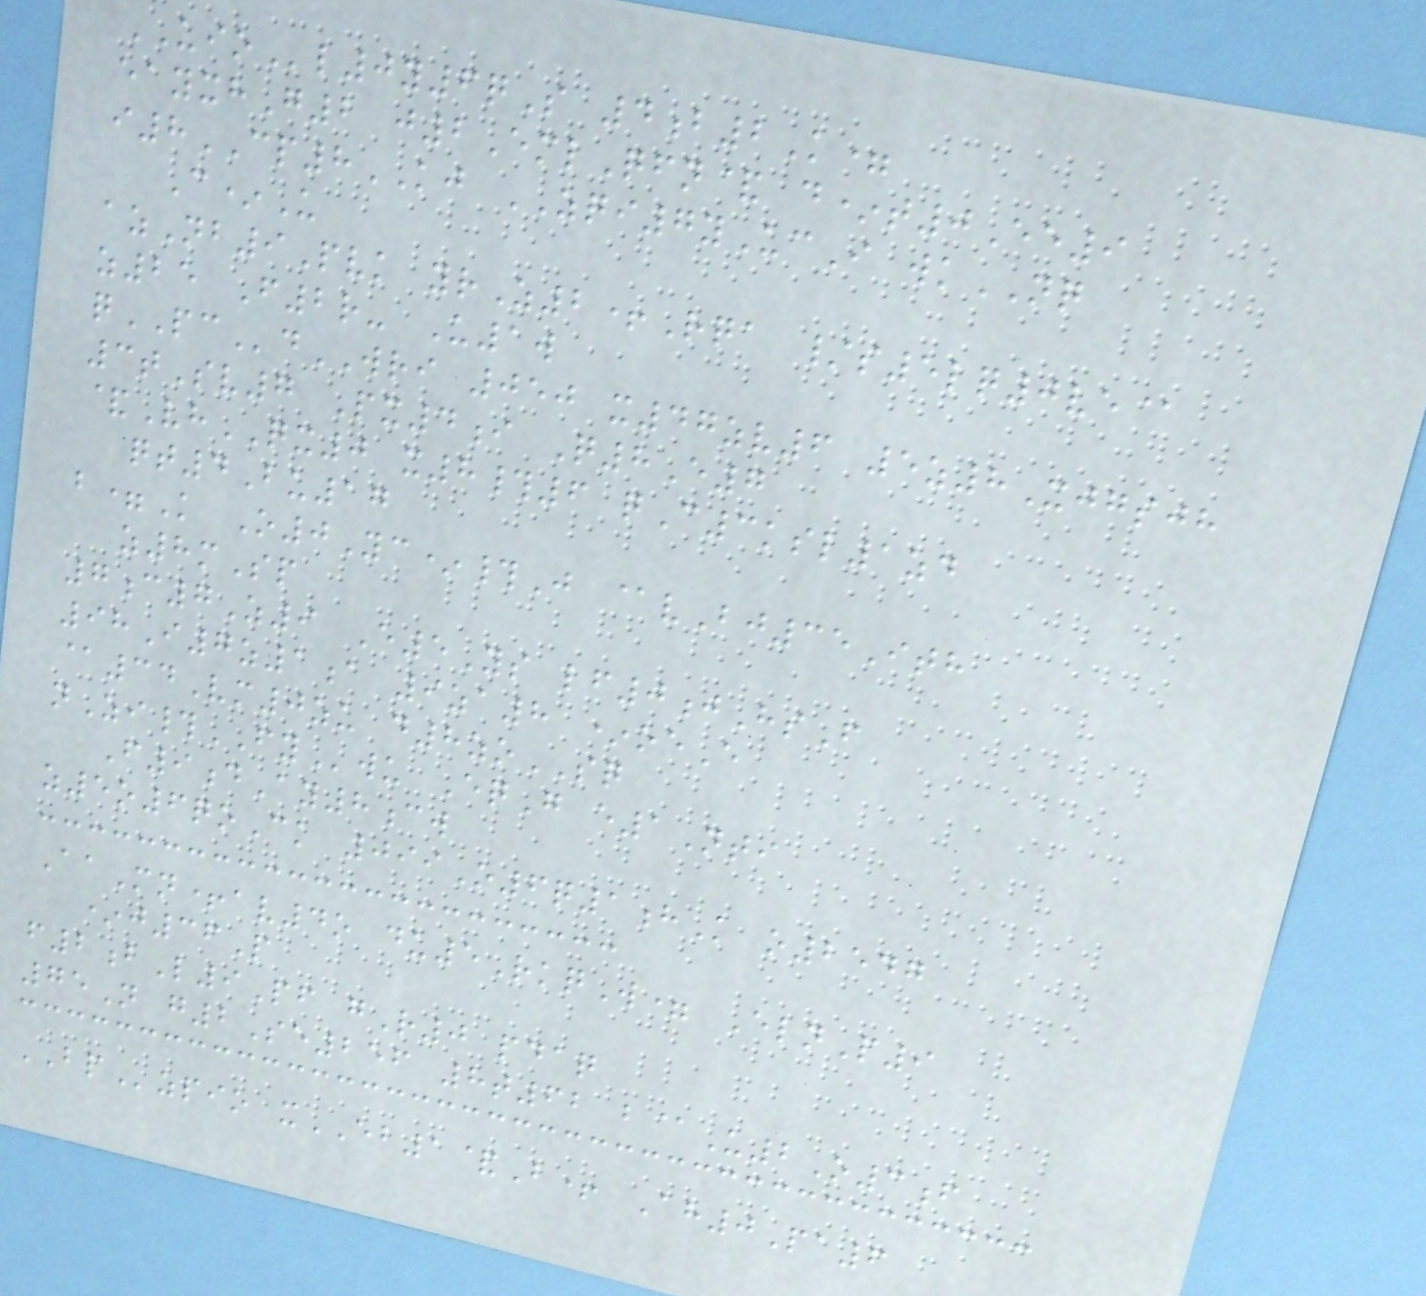UIOl0y6qS 4b2K=
eayxhG2 j2EmlQfn& d*t0Ee9
i8CP8KJ ZQI7yUcI wkNQ
C*U
azNb9Pvk yrZ2+Rqa /s5lq0ve@
z25 F2r- U1w
qPCdWRI 050 x47zv6 5z8Xjgsjh
3tSv7 Px4i Q8E7
&VhQX0 x8#6 qC3ksl1zd
qt4Bu17
b=K O0Yc*#J @vBj35Ith
z8mSp
7c7Z9 E5Ys lf0jHsF
98I7z1a 9za8 *oeE
@34Vm0zu d8zoSQ
nZi#FYwu EqG e1Nti
F9dAy8cw
z5o6qoCk 099O6q1hK o2547
AaMn+av4o du5RkqW= ElnP9
*j36P
f2bL9Pf gR0 pdaq
75N g2Se256 8t62 b@U2O3f
BPzpio xEB1&B+ Ah0Pa6
